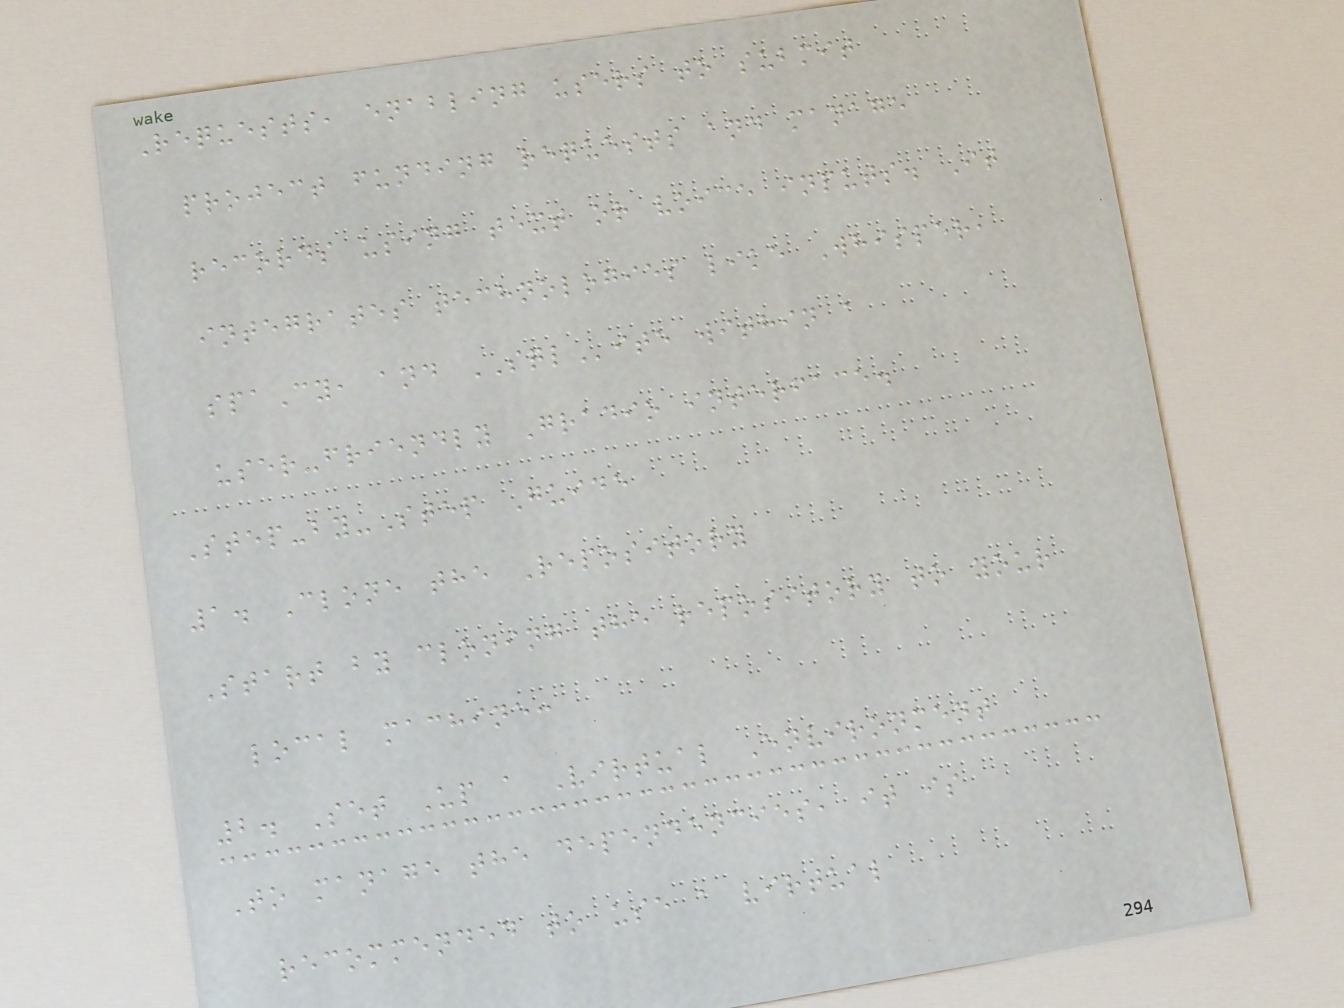Requests, enabling users to submit
project funding requests and manage
records using text or voice inputs. It
integrates technologies like Whisper,
spaCy, and SQLite within a
user-friendly Gradio interface.
Step-by-Step Guide
1. Clone the Repository
Start by cloning the repository to your
local machine:
2. Set Up a Virtual Environment
To manage the dependencies, it is
recommended to use a virtual
